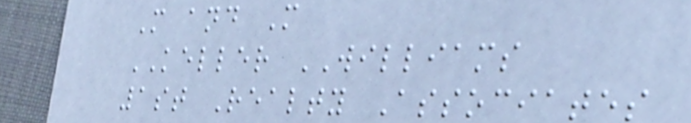M and M
KELLER WILLIAMS
1st Realty Associates
